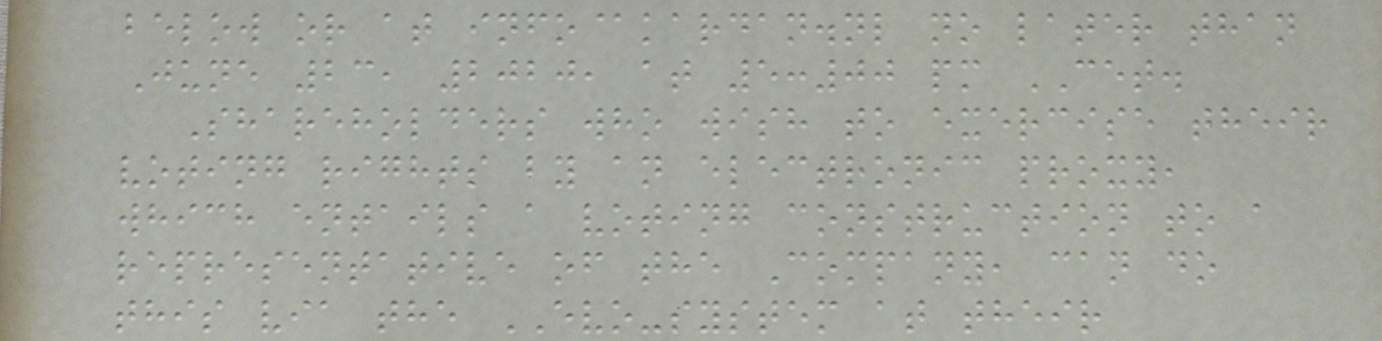below or at info@kardan.nl no later than
June 23, 2020, at 5:00 pm CET.
Shareholders who wish to exercise their
voting rights by an electronic proxy,
which entails a voting construction to a
representative of the Company, can do
this via the EVO-system at their
